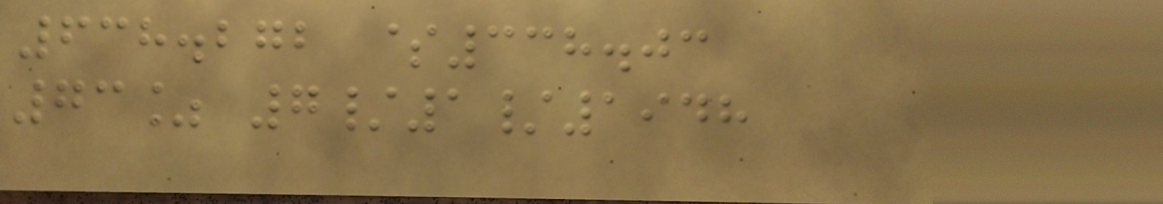638.272 $338.03
73% 7/1/1948
